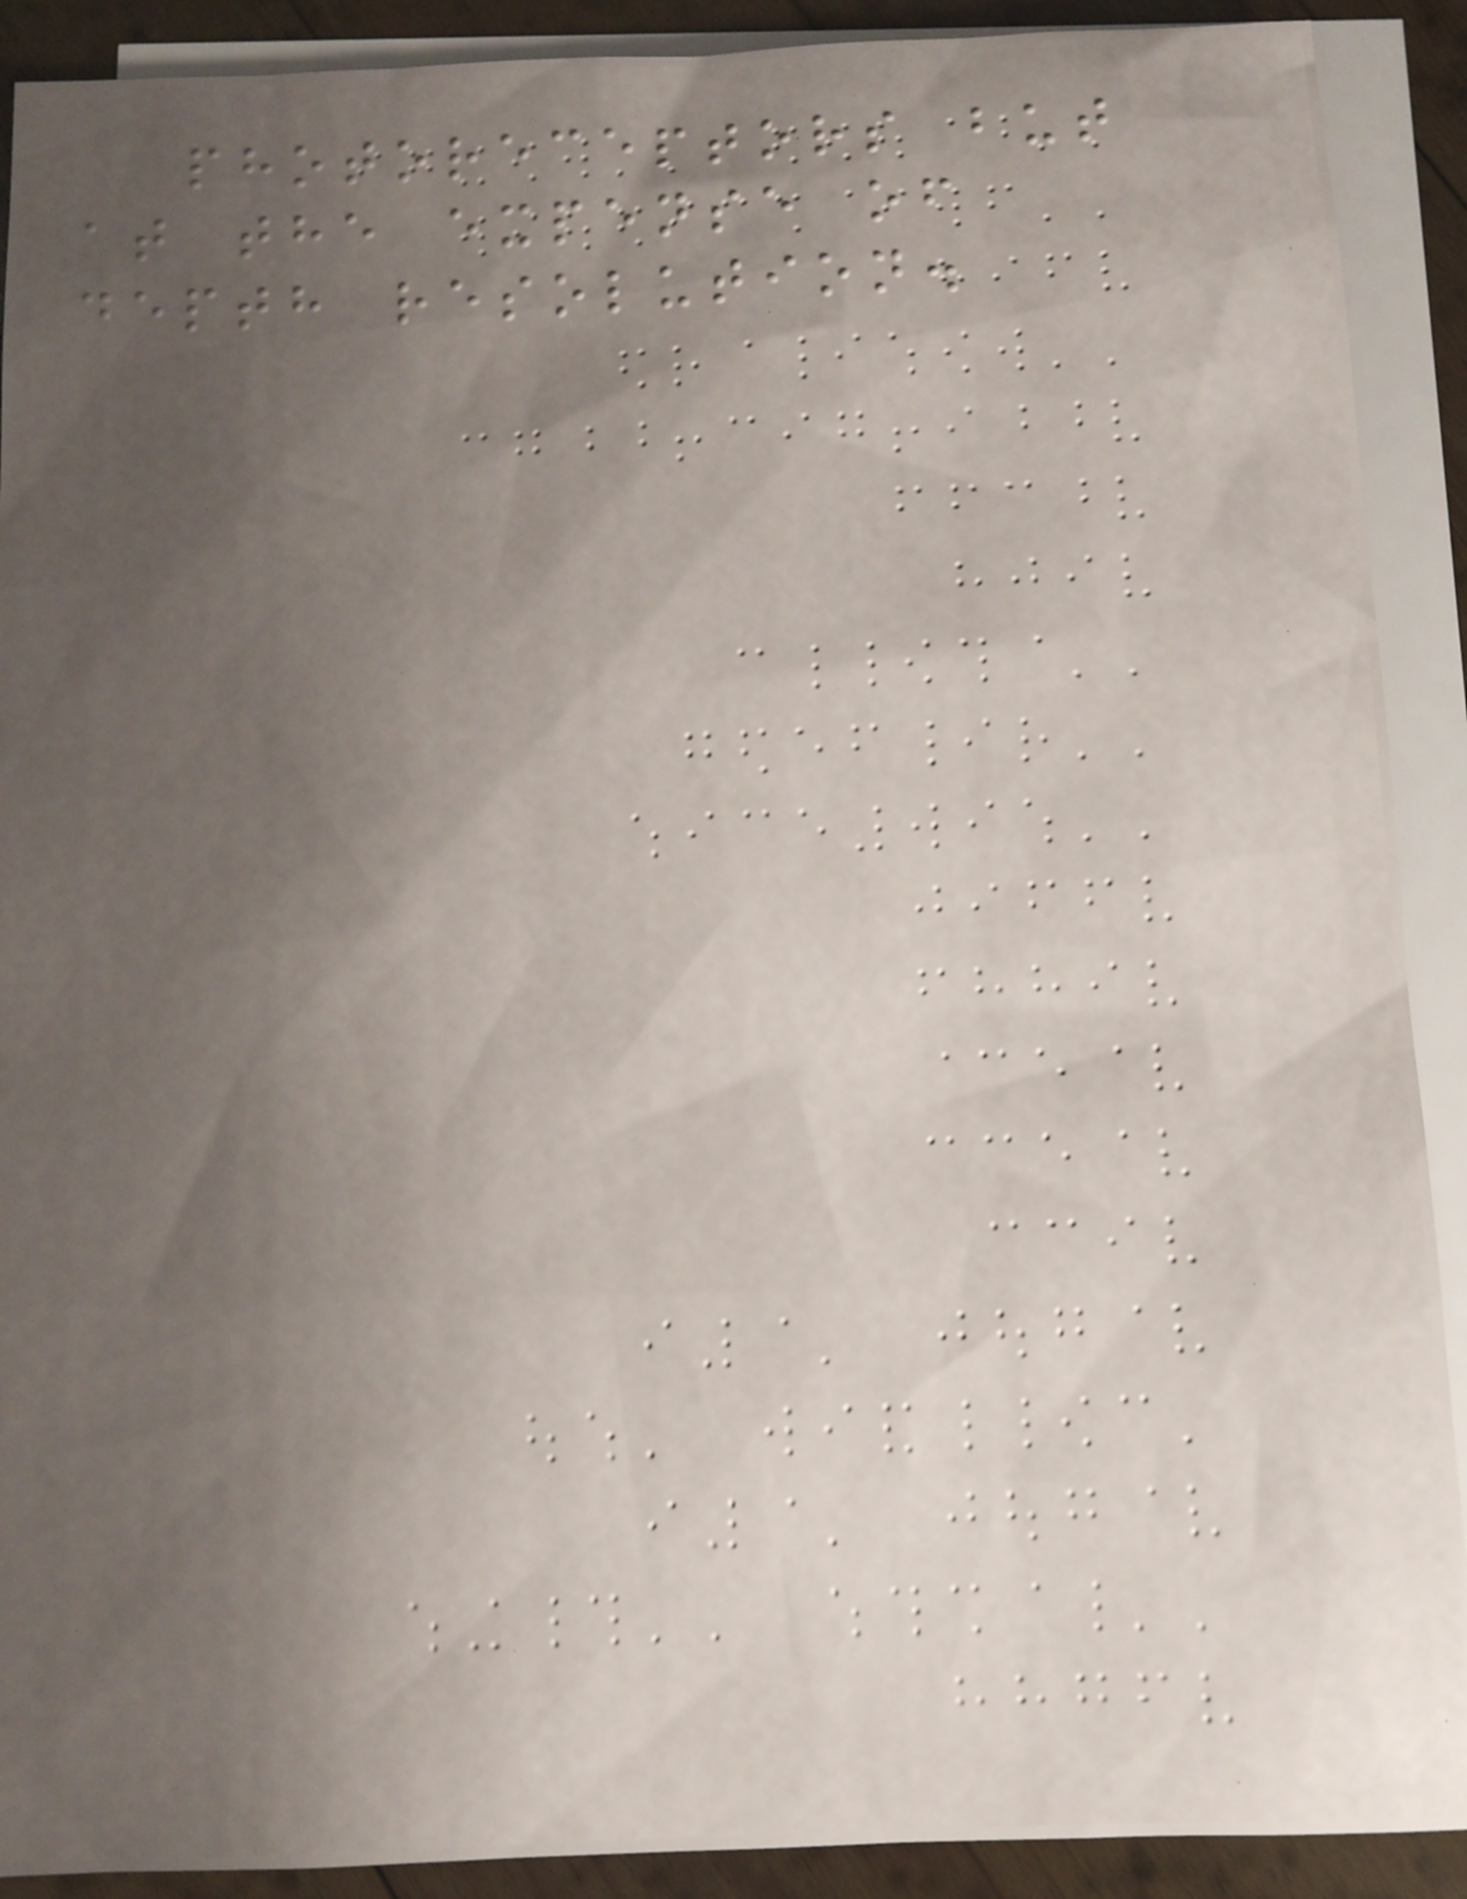photoreceptors but
at the expense of
depth resolution.
